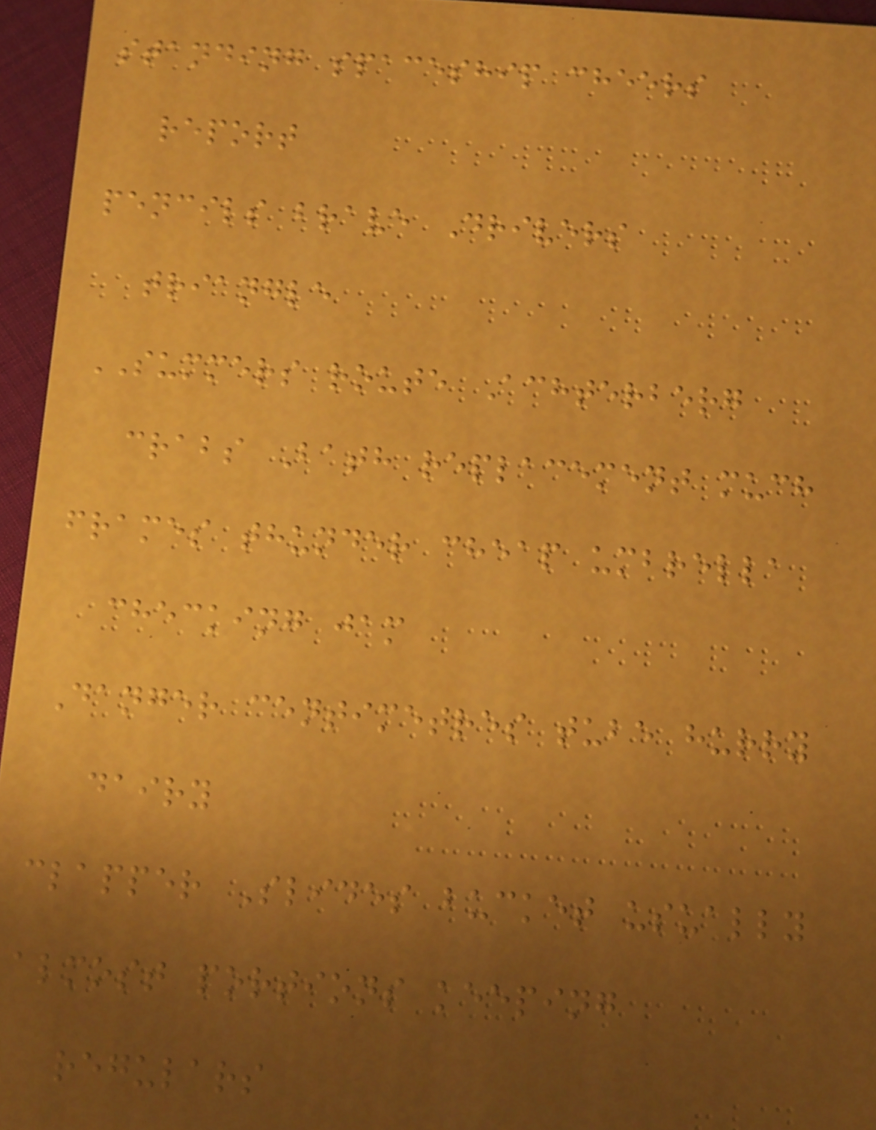standing spaceship cheers
report
pencils brave Drivers
triangle
SUMMERS route Achterberg
crabs Bath replacement much
frames thunder cheap umbrella
checking jam
Danger centimetres tube hurry
dairy
clapper Slides bucket usually
almost portions keeping
regulars
